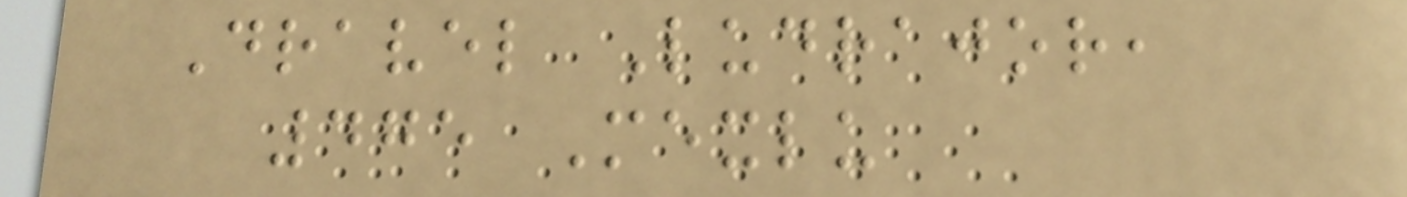Dravel Ludrajor,
475 Mexlu
